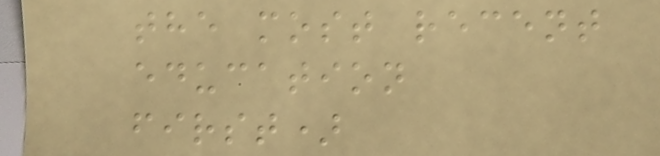the most recent
education
first)
